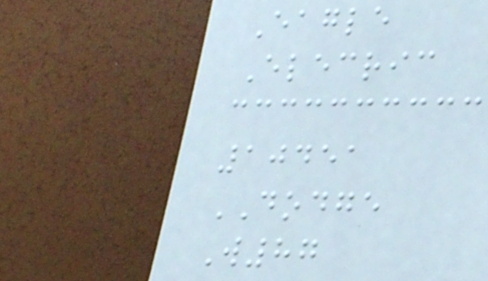Eagle
Elecric
10451
DODGE
W87
